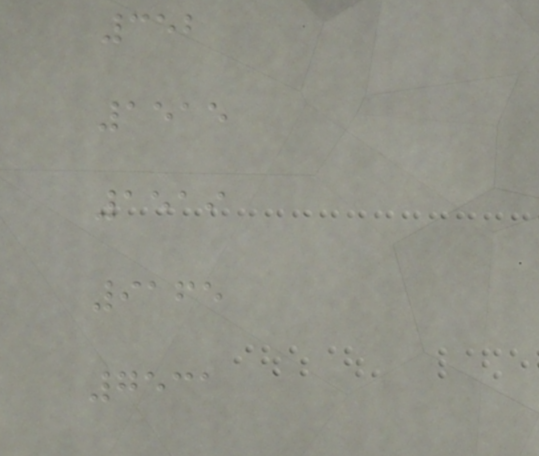352
1515
1519
9165
7531
